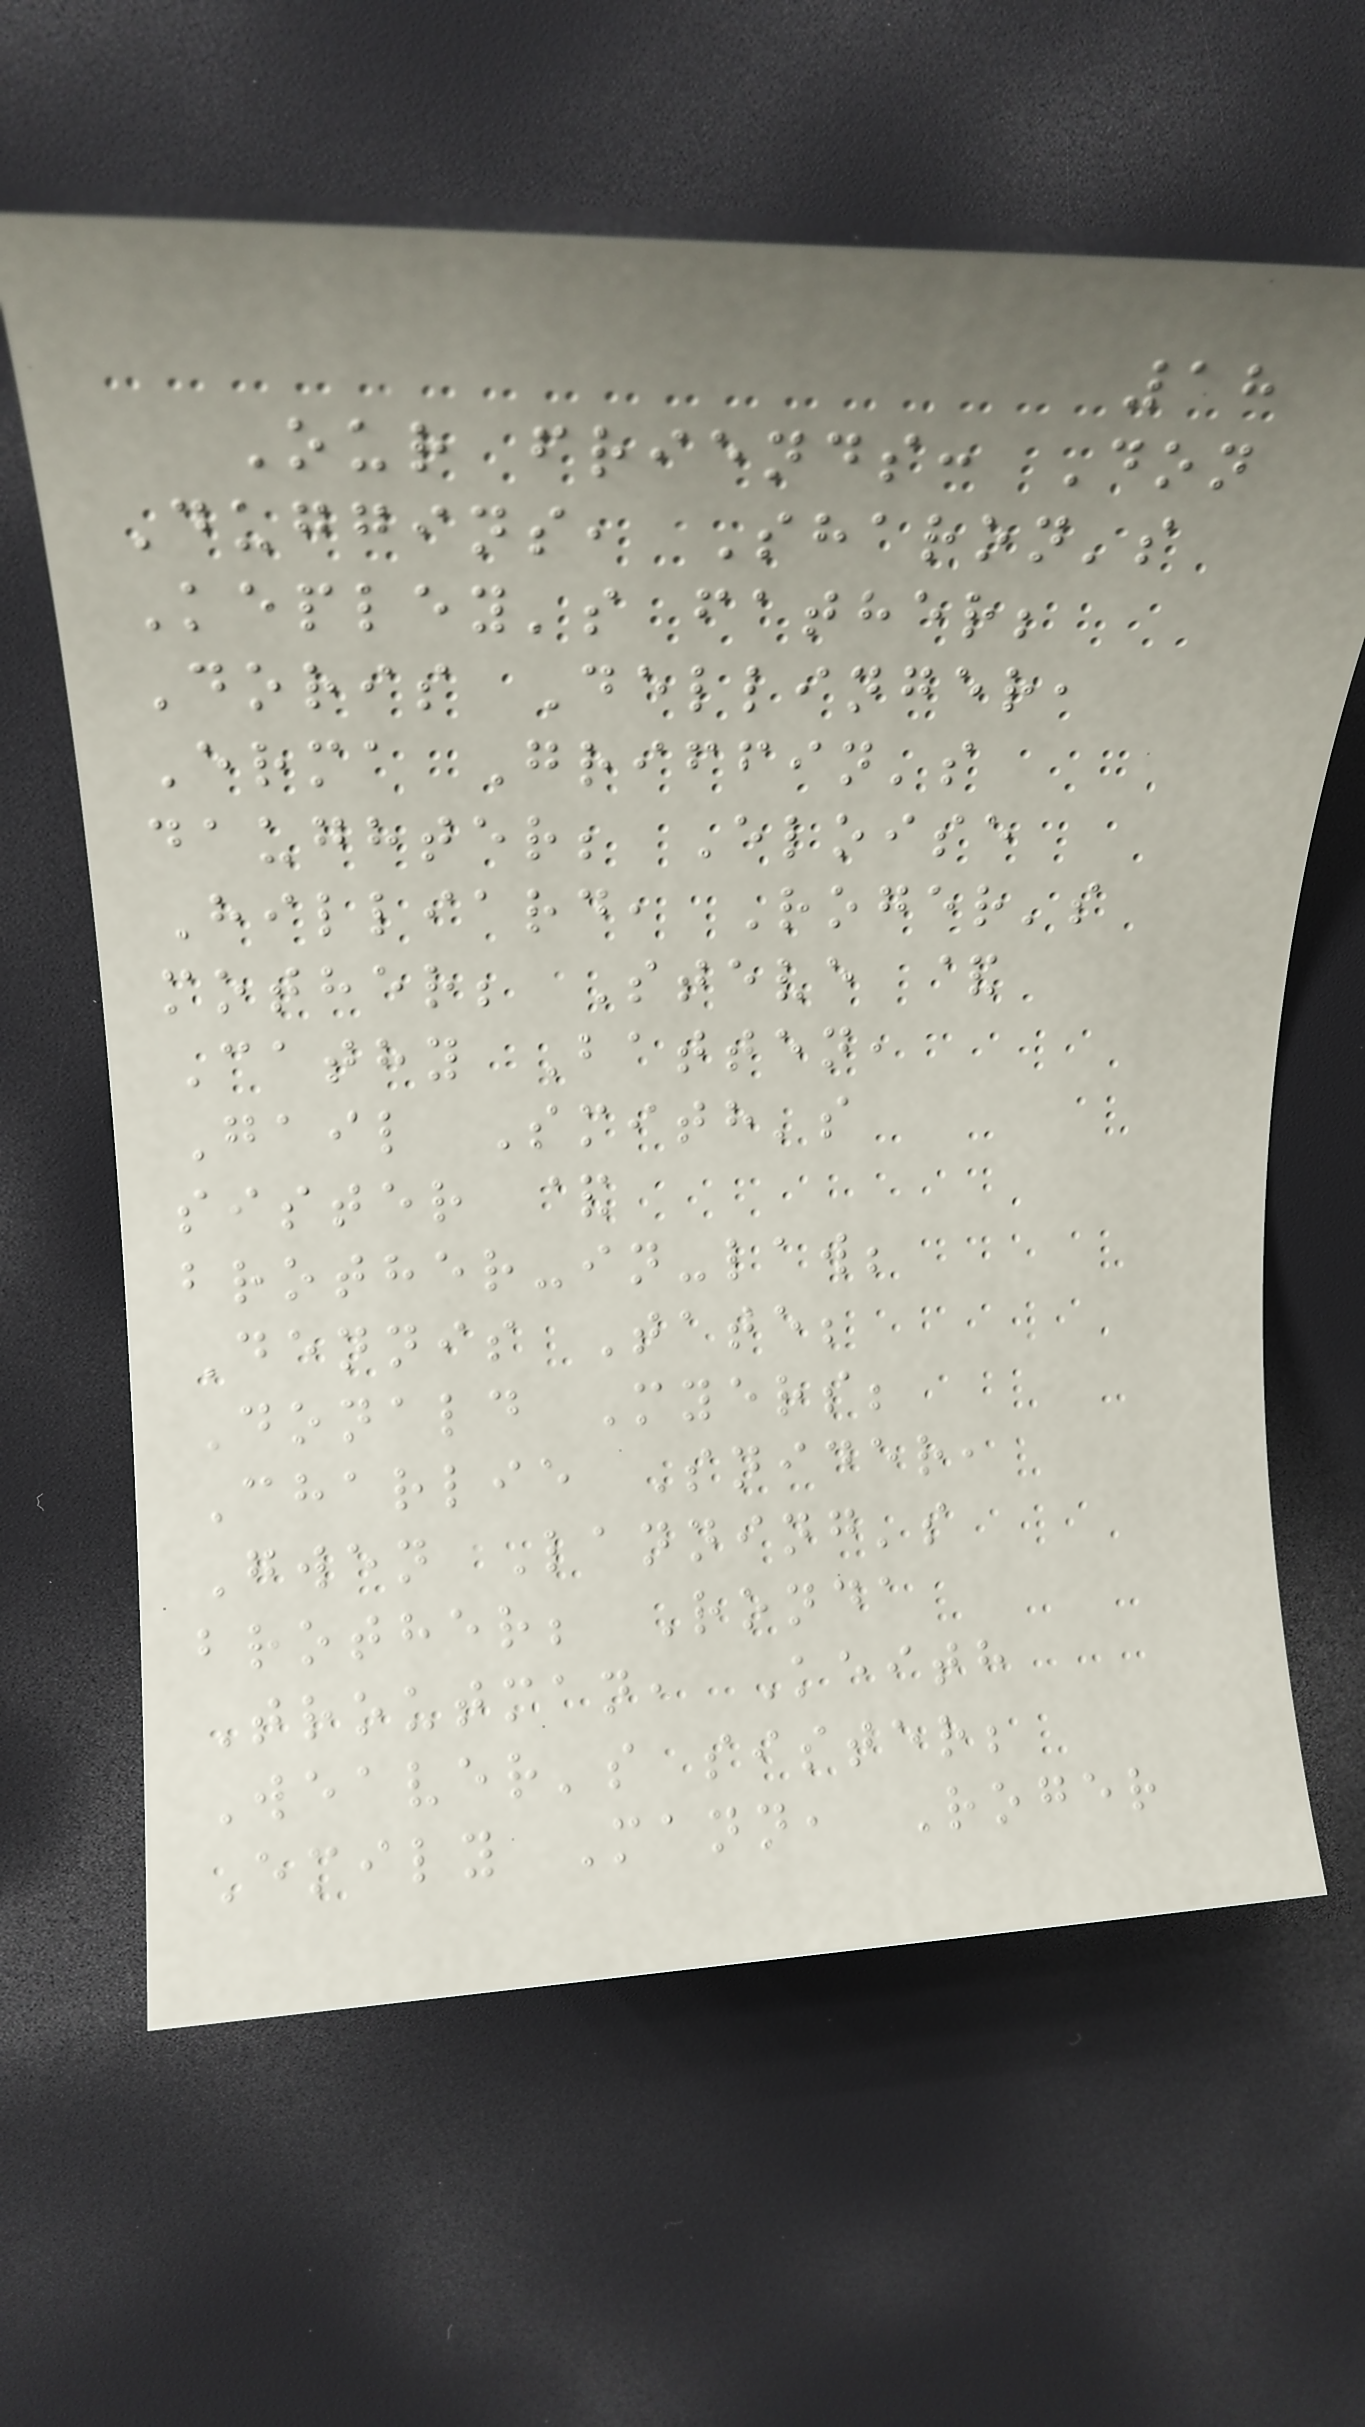18
Our friends: Don
Duggins, Sharon's
Kepley's father;
Doris Dellinger,
Erma Griffin's
daughter; Eloise
Hilliard, Roger's
mother; Steve &
Cathy Batten,
Gail Smith's
sister &
brother-in-law;
Dennis Tate;
Donald Myers;
Charlie Snider,
Gwen Lanning's
brother; Ronda
Troutman, Keith
Weaver's sister;
Emily Mann, Roger
